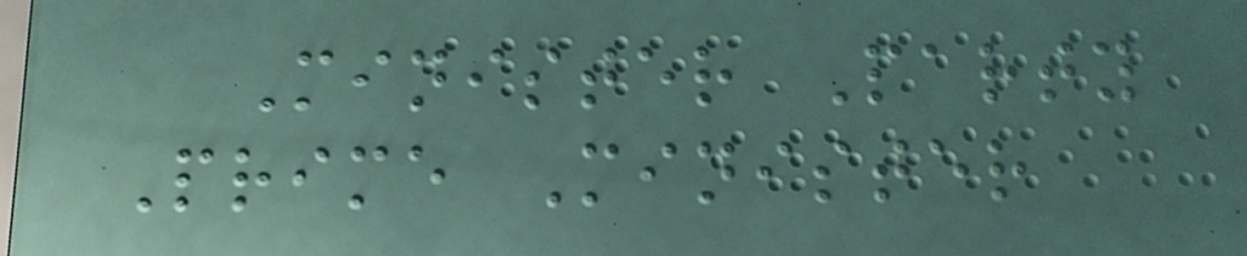Minister Party
Prime Minister
